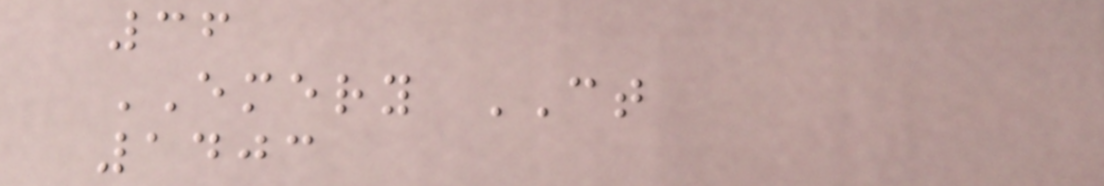36
EMERY CT
1403
